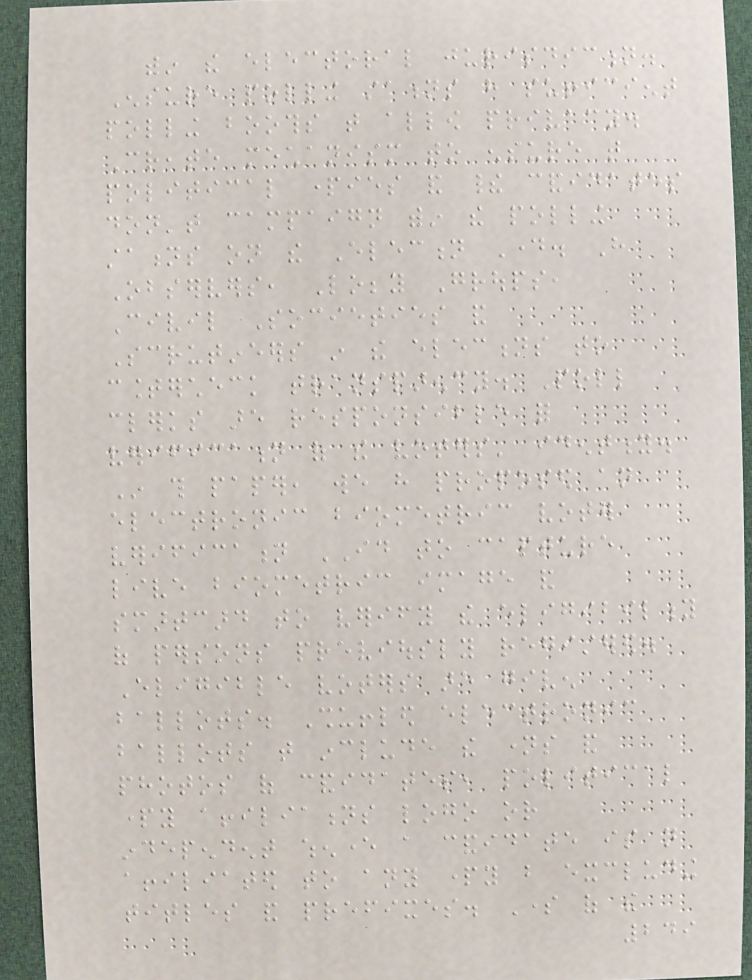within the electoral jurisdiction.
Ensure polling stations have sufficient
polling booths that allow privacy.
Create mechanism to ensure that
political parties and their candidates
don't campaign within the polling
stations on the Election Day. Have
Observers, Lobby Groups,
Civil Societies and
Scrutineers in the elections to
countercheck transparency. Poll
clerks are responsible for
verification of the voters' identity.
In this paper, we have proposed an
electronic biometric voter
verification ID to capture
live biometric image and
smartcard to verify the eligibility
of persons previously registered.
Eligible voters are given
ballots. Shuffled electronic
ballots that include the names and
photos of candidates, political
party affiliations logo or
independent whenever a candidate is not
affiliated to any party but excluding
titles and prefixes. Some of the
249
